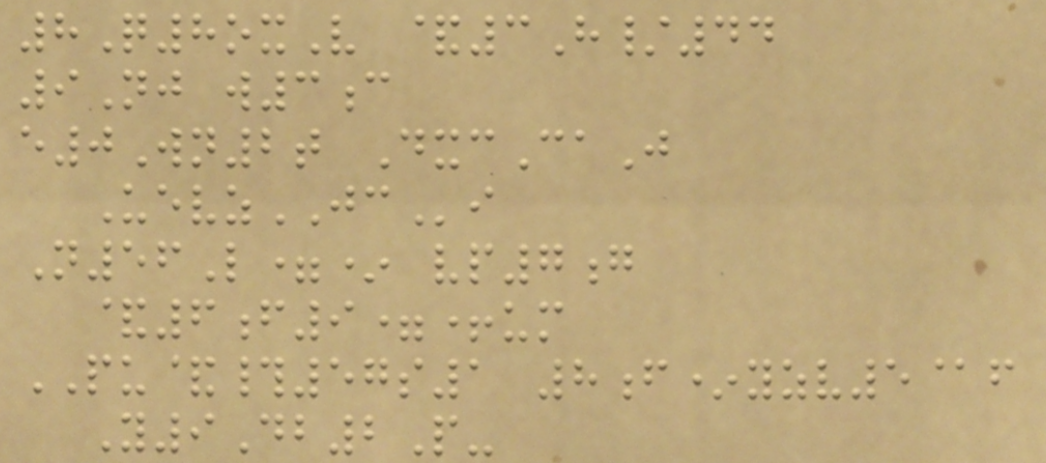8Q8oxV &3H/44
9Nj w3c
e0Wn2t DxcCaJ
UevzJCi
N56L=* vp7g
&6f9=+um
PU&#57s1 8f*yzv5@f
Y9Db2P-
